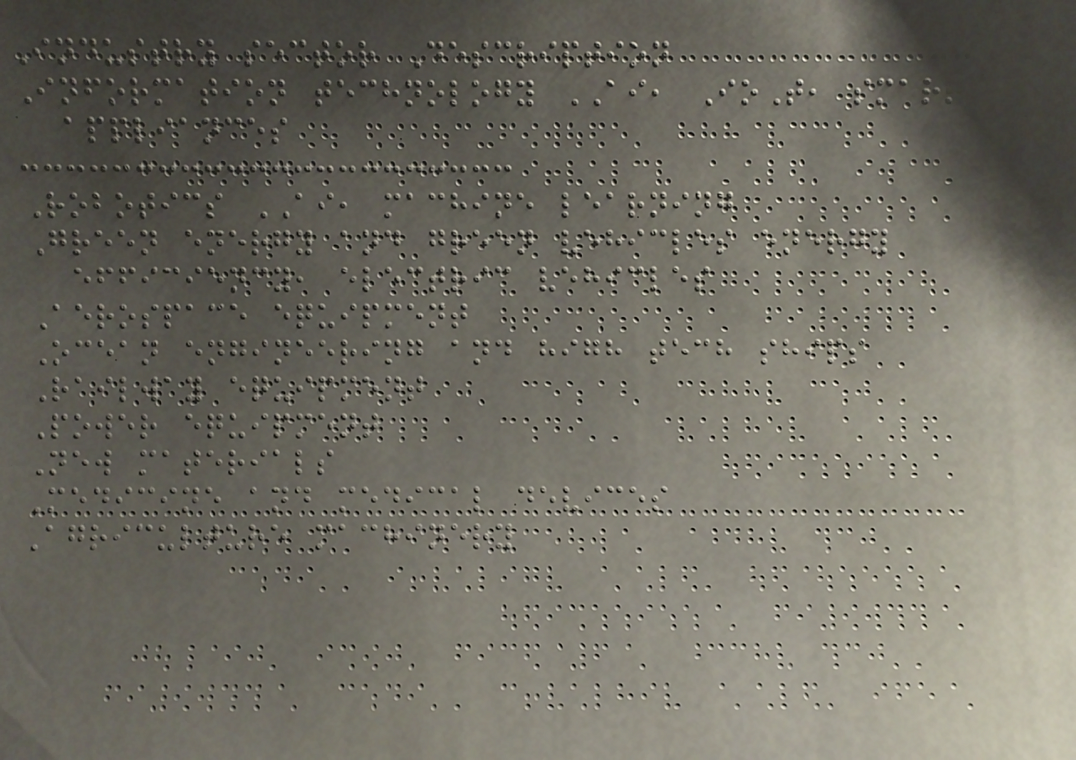Industry sector Description
Information technology AI, IoT, smart
appliances
Robotics AI, machine learning
Green energy and green vehicles energy
efficiency, electric vehicles
Aerospace equipment
Ocean engineering and high tech ships
Railway equipment
Power equipment
New materials
Medicine and medical devices
Agriculture machinery
